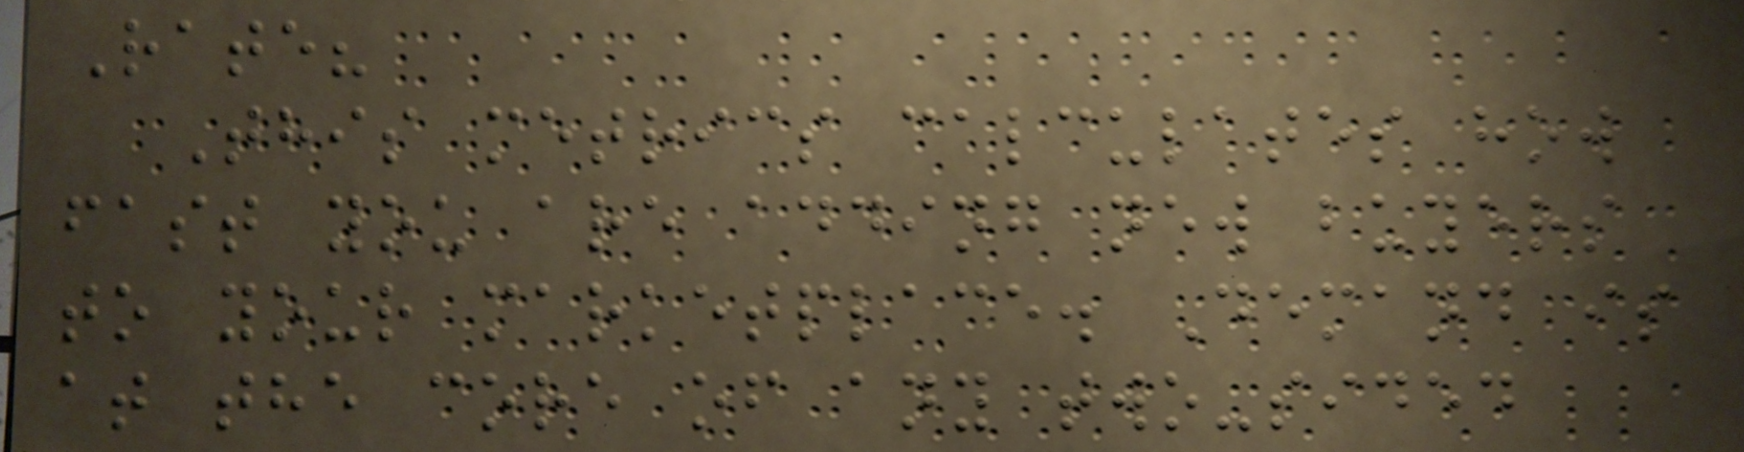Rate?
This metrics calculates how
fast you are adding new buyers
to your marketplace. Demand is
at the core of any two-sided
